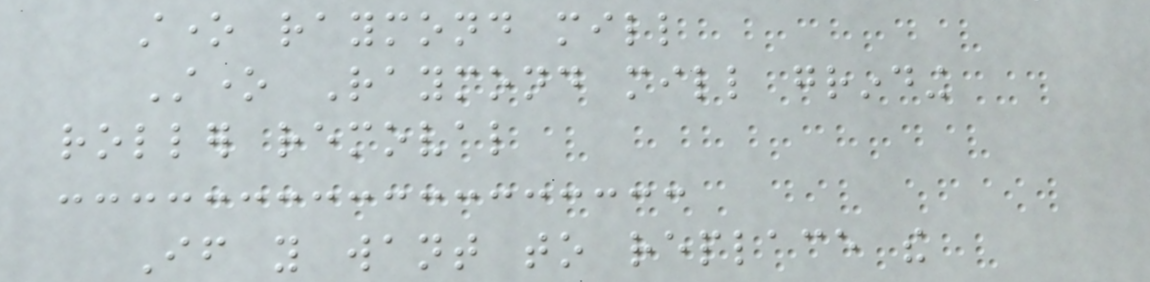stone raymond mill
Stone Raymond mill grinding
roller removal
If you want to replace the
